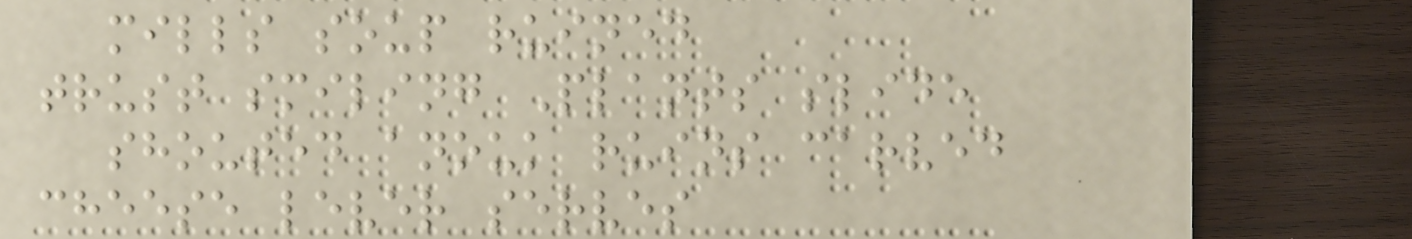mills soup ruined
trust smiling Plants slide
shouted anouk ruins carved
cheese lever serves
